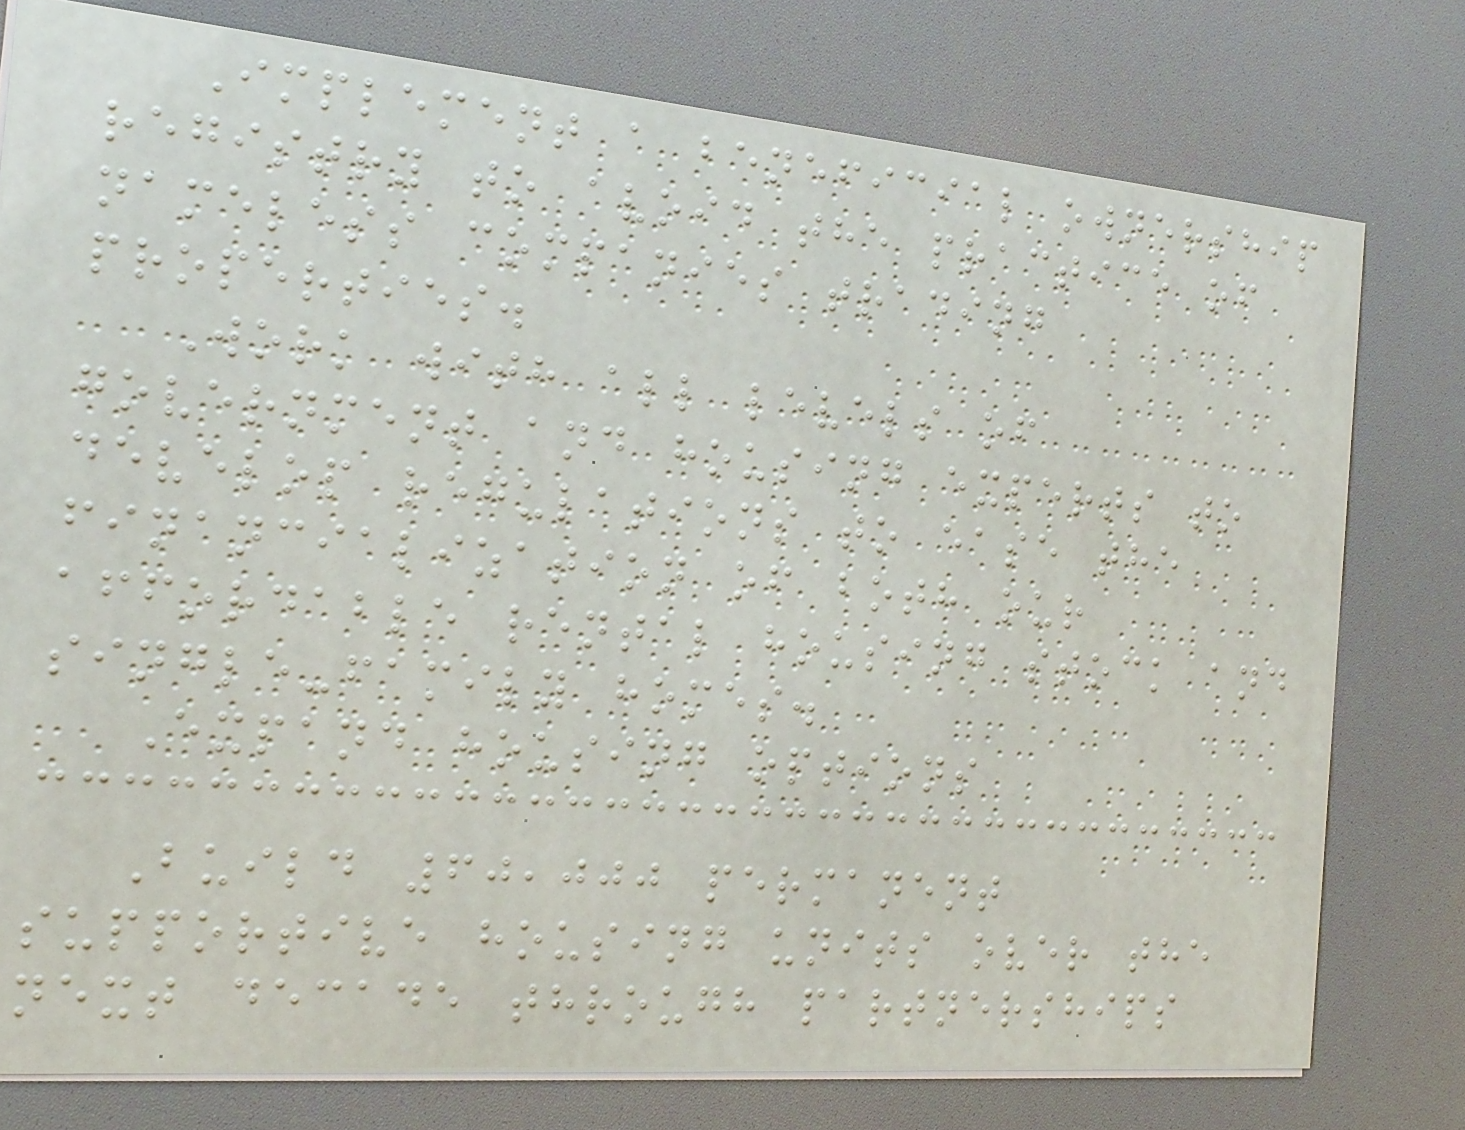Implement a beneficial ownership
registry to avoid the practice of
nameless companies trading
properties.
Work with all levels of
government and housing experts to
develop regulations to ease the
financialization of both our
affordable rental housing stock and
single-family homes.
Expand housing options
Build 60,000 permanent
supportive housing units over the
next decade through partnerships
